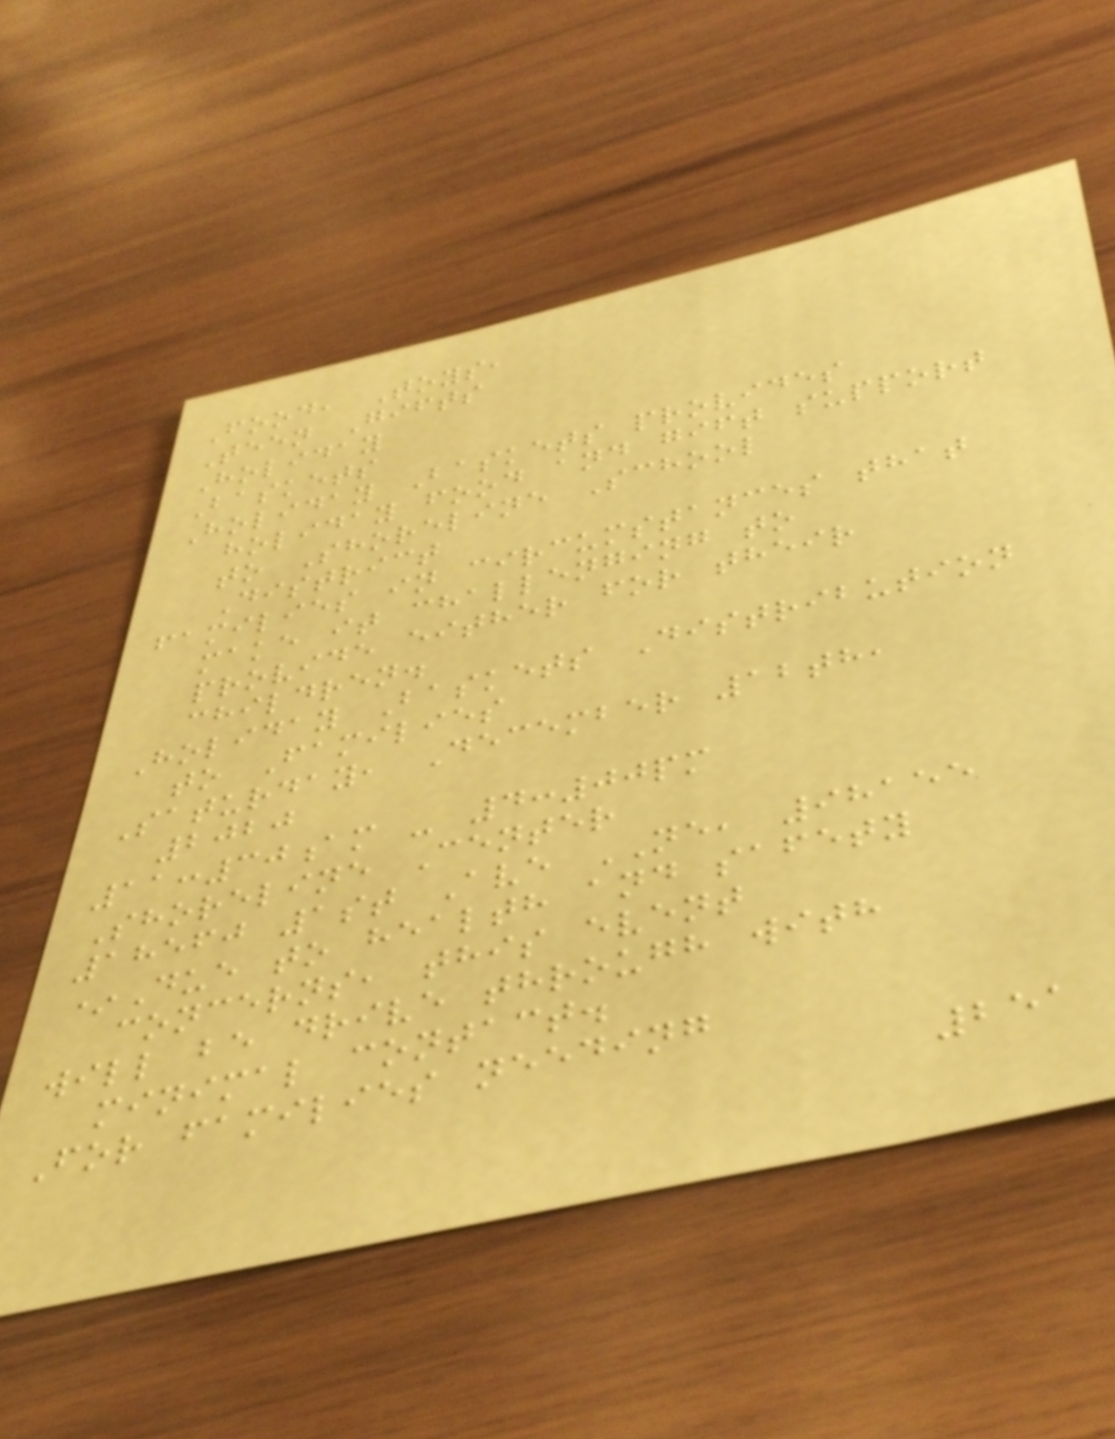Food, Toys,
Teen Gifts
Holiday
Baskets
Holiday Baskets provides
holiday food and gift support
to Shoreline School
District
families in circumstances that
make it challenging to
provide either for their
children.
Holiday Baskets Distribution
to Families
Saturday, December 12th,
2020
11:30am - 4:00pm
Shoreline Center
18560 1st Ave NE, 98155
*Due to health and safety
concerns, this event
will be drive through with
minimal contact.
For families needing
251
